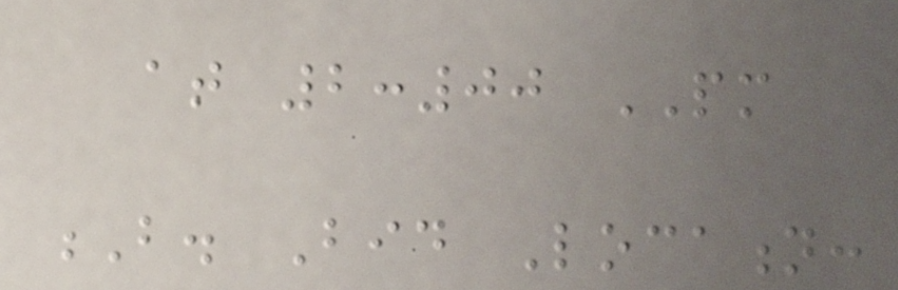at 2:00 PM
B. Bid Location:
